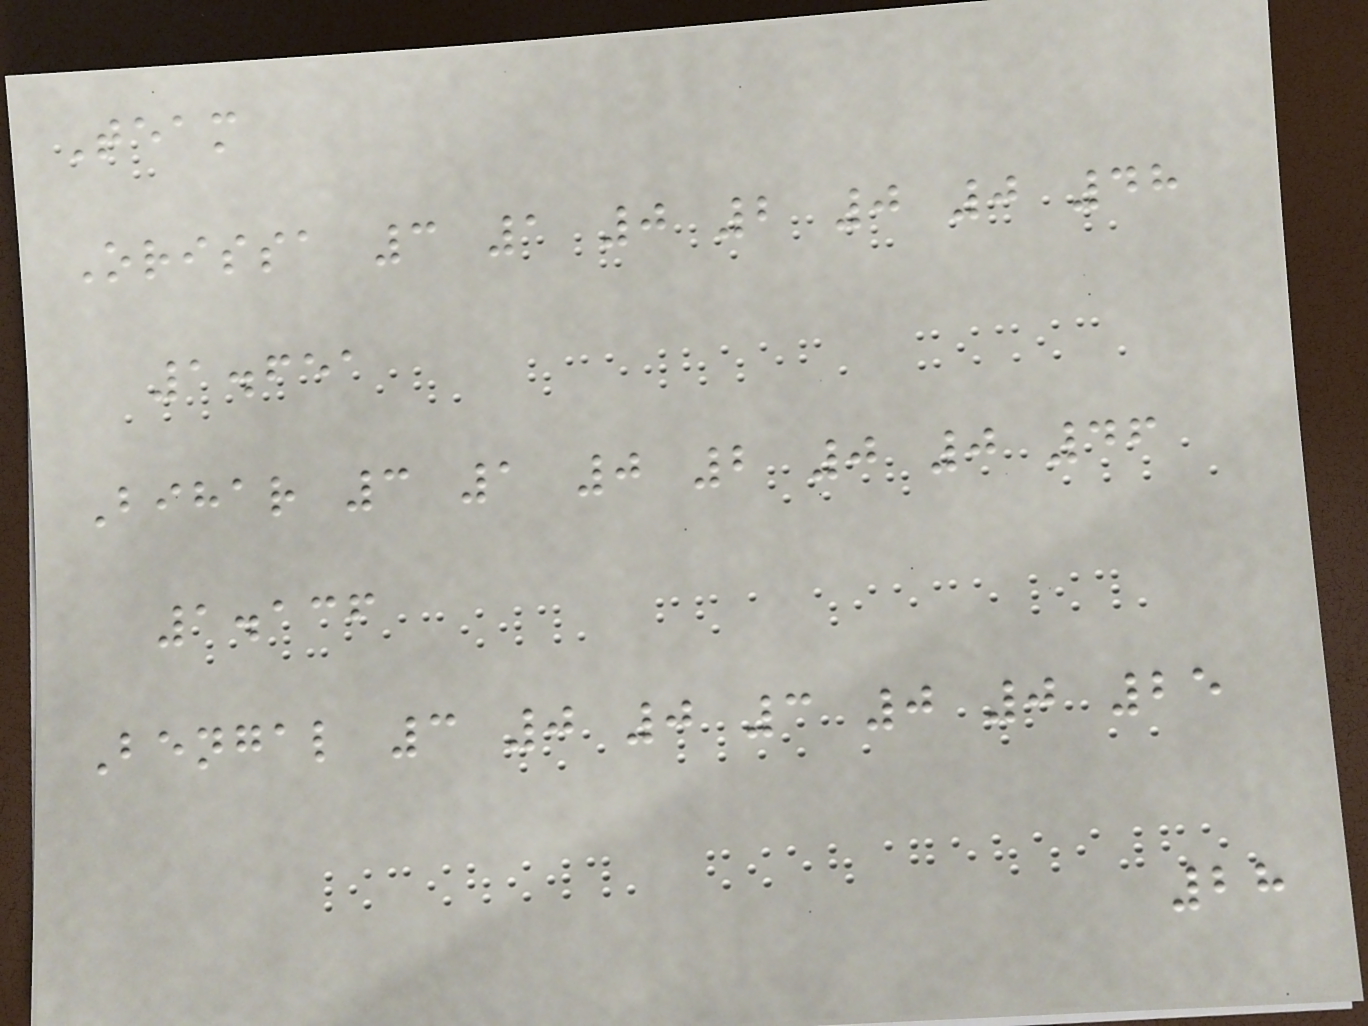Team
Orissa 3 1 0 2 0 0 48
1.651
Bihar 3 1 0 2 0 0 46
1.136
Bengal 3 0 0 3 0 0 25
28
